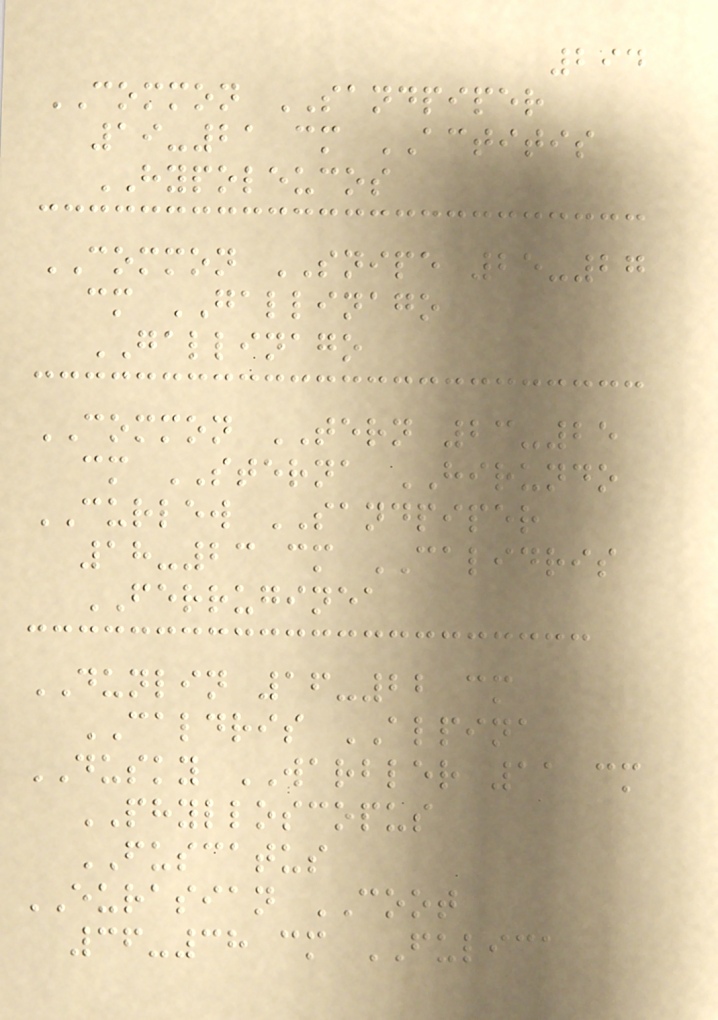294
COMMON SANDPIPER
19-21 cm ACTITIS
HYPOLEUCOS
COMMON SNIPE 25-27
cm GALLINAGO
GALLINAGO
COMMON TERN 23-25
cm STERNA HIRUNDO
CURLEW SANDPIPER
18-23 cm CALIDRIS
FERRUGINEA
DUNLIN 16-22 cm
CALDRIS ALPINA
DUSKY WARBLER 11 cm
PHYLLOSCOPUS
FUSCATUS
EURASIAN COOT
36-38 cm FULICA
